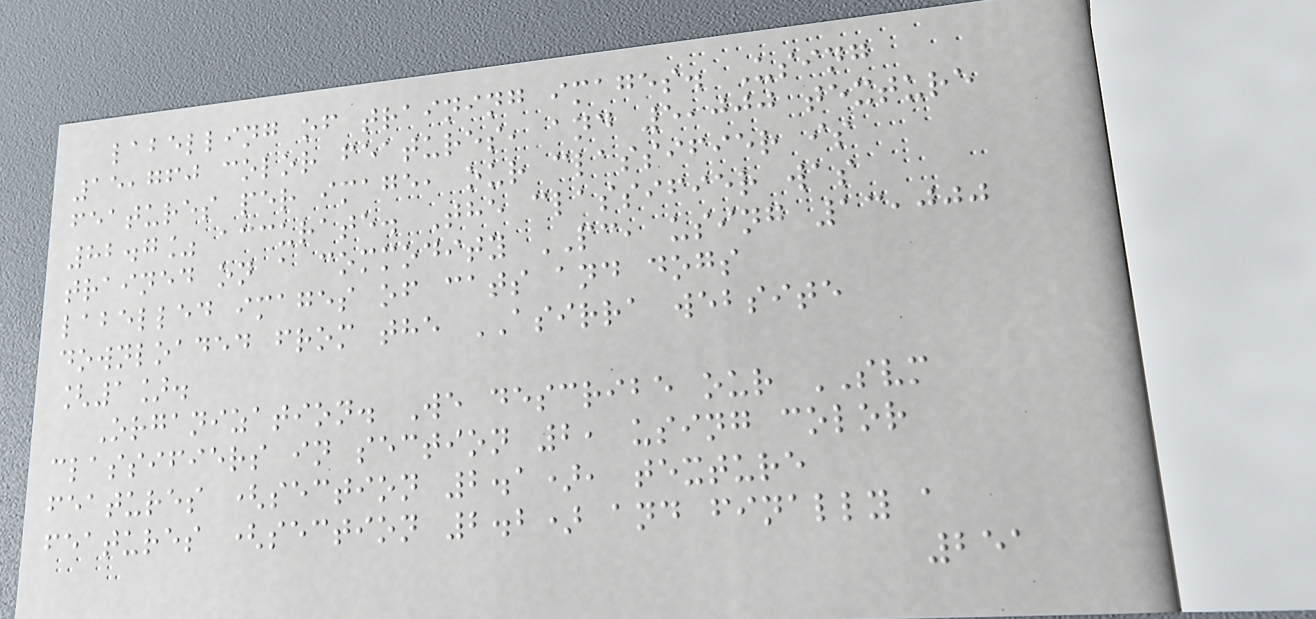labelling of training images. Using
15,760 color features, and 5,000 texture
features per image, our classifier is
82.7% accurate. The classifier was
trained on a commodity PC, using 13,000
labelled images of cats and dogs
downloaded from the ASIRRA website
[1].
Organization. We describe our SVM
classifiers in section 2, using color
features (section 2.1), texture
features (section 2.2) and finally a
251
